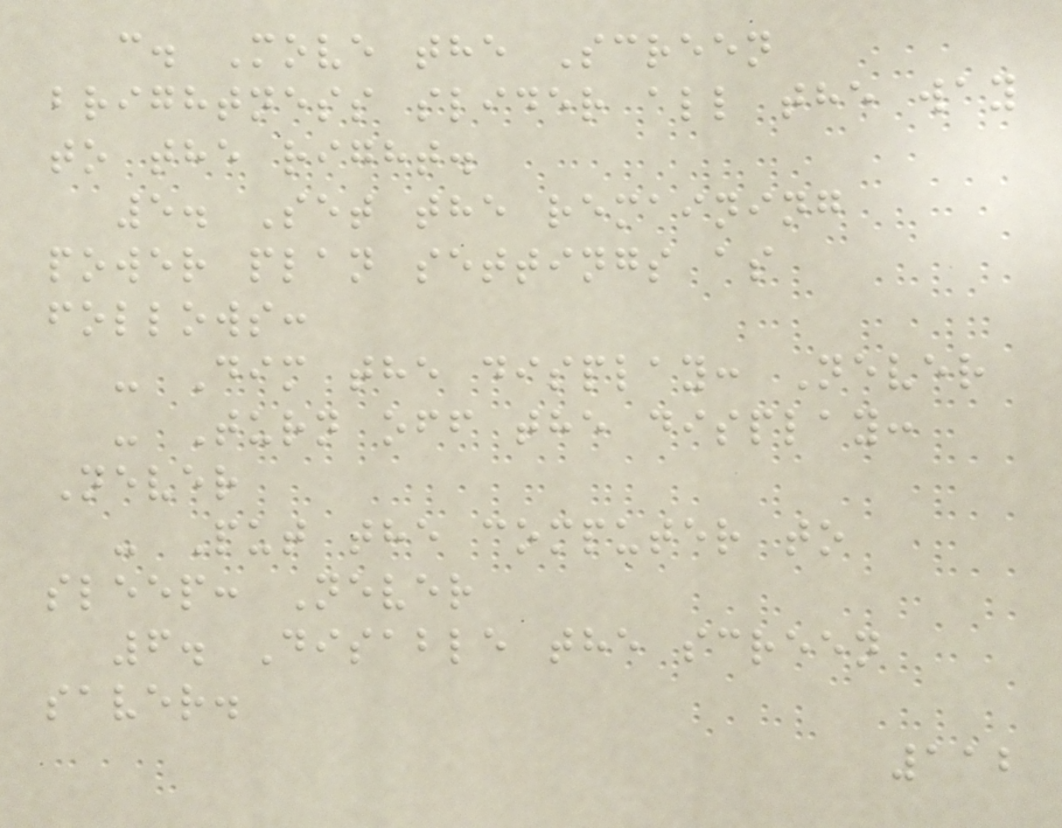c. Move the Screen
brightness slider all the way
to the right.
5. Set the remaining
power plan settings as
follows:
- Dim the display: Never
- Turn off the display:
Never
- Put the computer to
sleep: Never
6. Disable the screen
saver.
112
